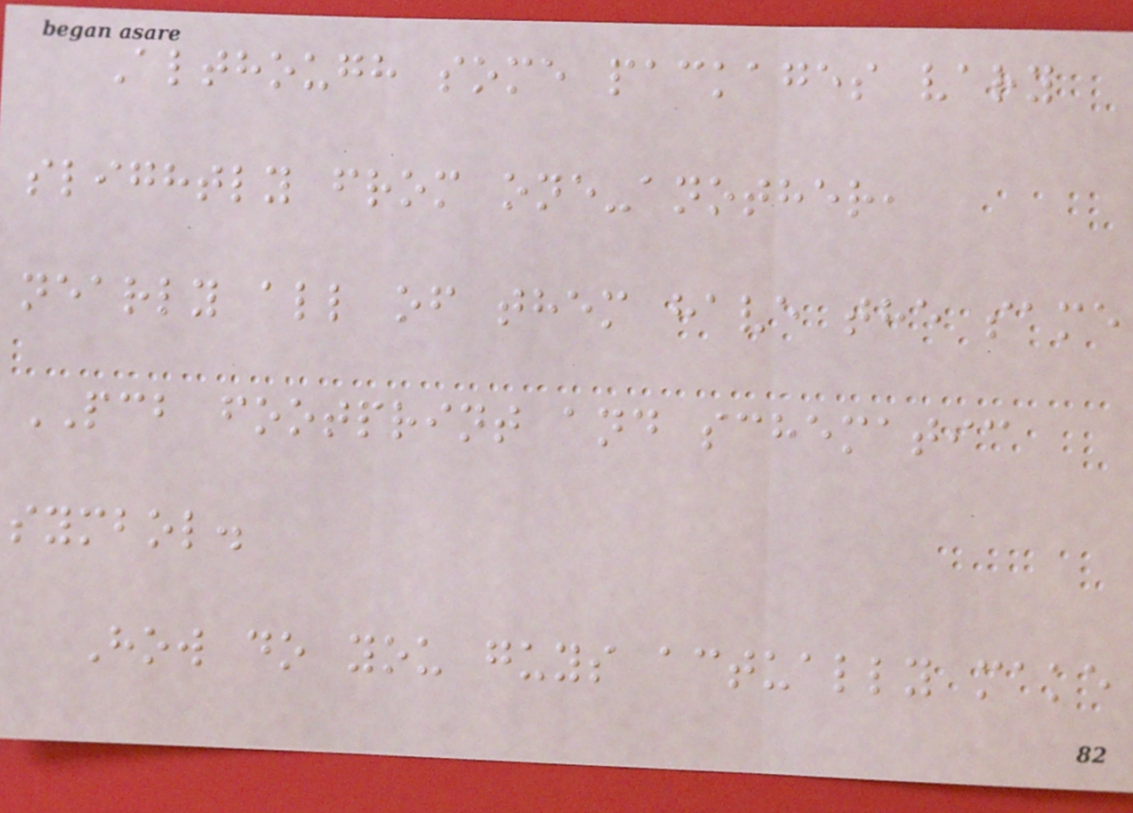Although some packages vary
slightly from one-another,
nearly all of them have the same
PCB footprint and schematic
symbol.
How do you guys actually make
